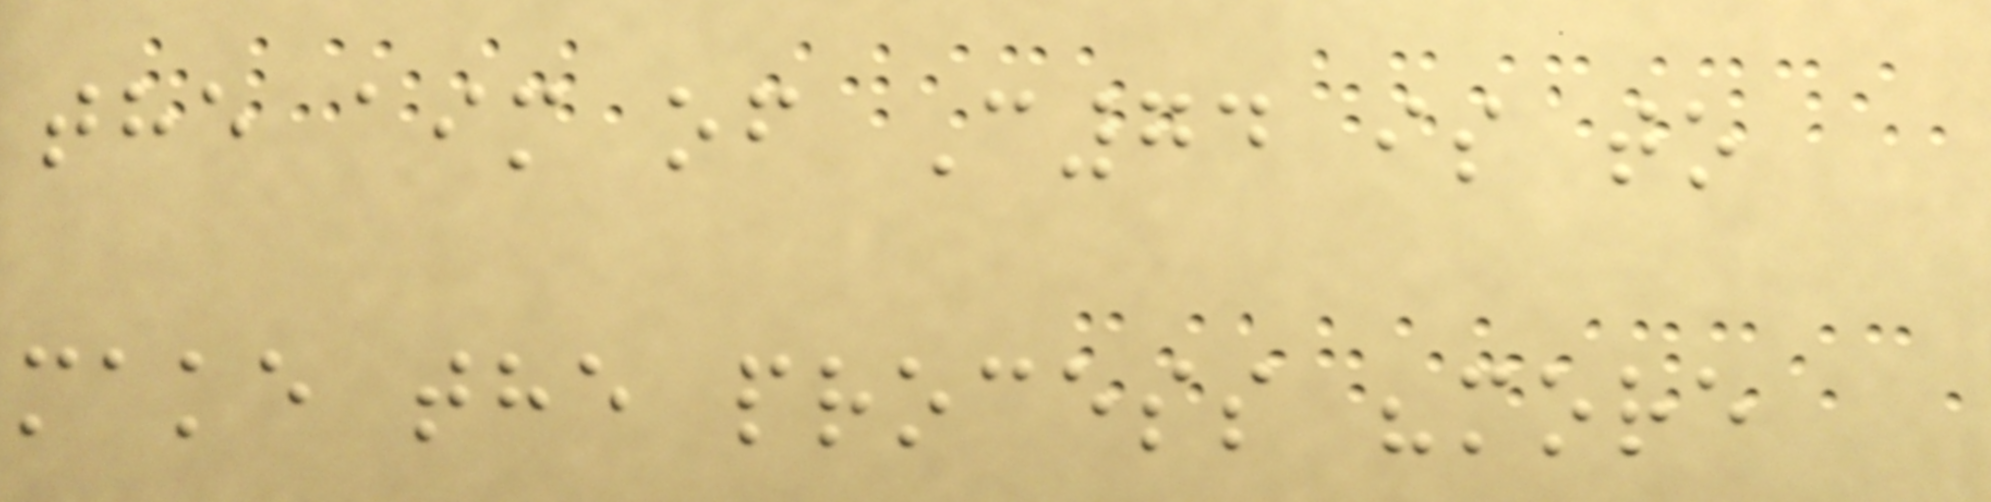the aim of C74 is to
make the process "more
